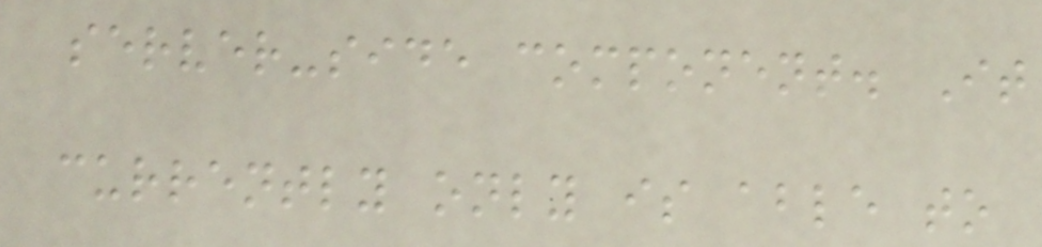server-side component. It
currently only is able to
